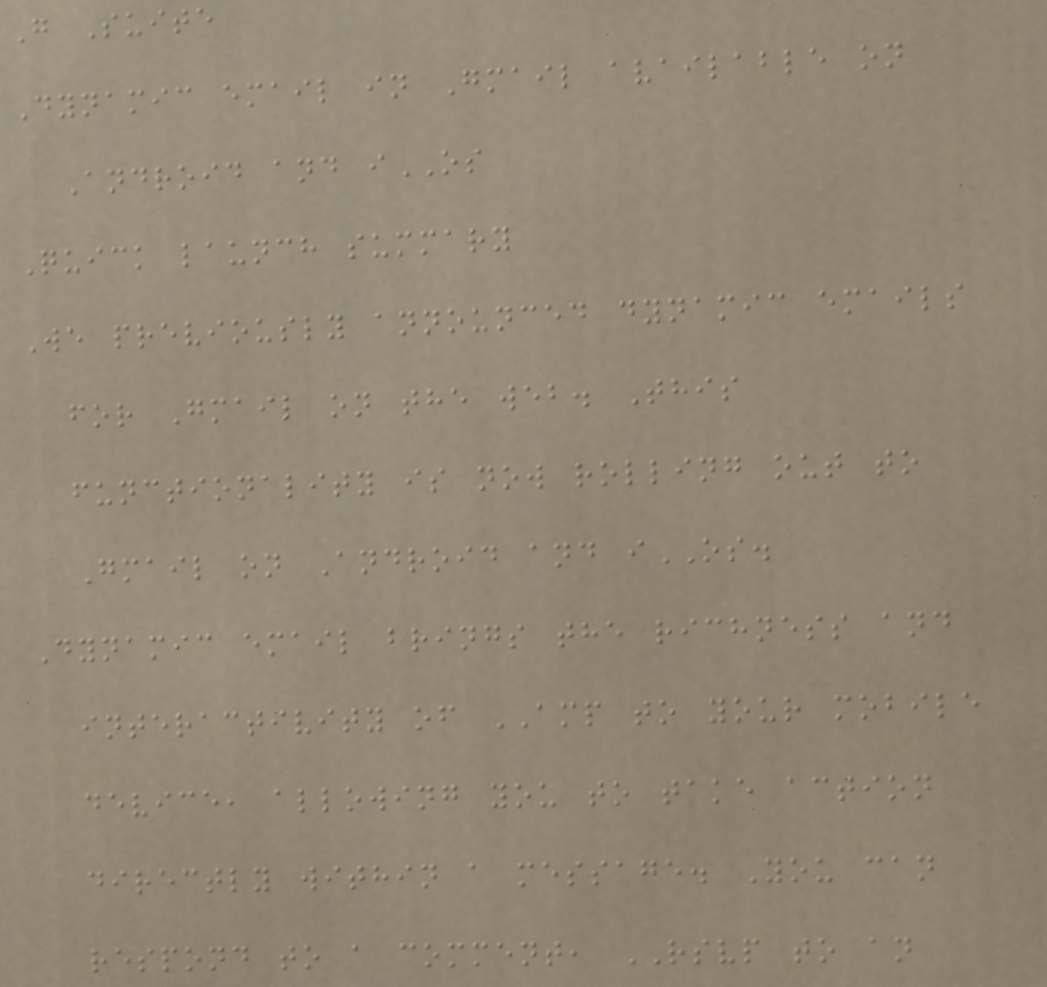G Suite
Dynamic email in Gmail available on
Android and iOS
Quick launch summary
We previously announced dynamic emails
for Gmail on the web. This
functionality is now rolling out to
Gmail on Android and iOS.
Dynamic email brings the richness and
interactivity of AMP to your mobile
device, allowing you to take action
directly within a message. You can
respond to a comment, RSVP to an
